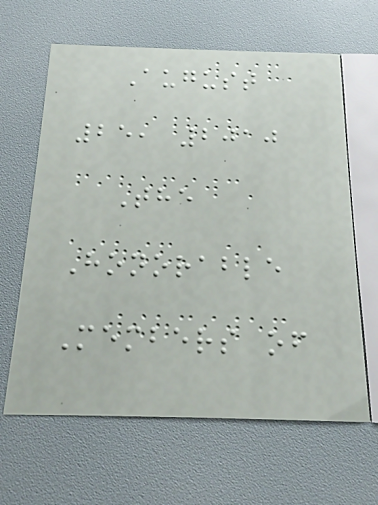August
25, 2010
The
Honorable
Members of
